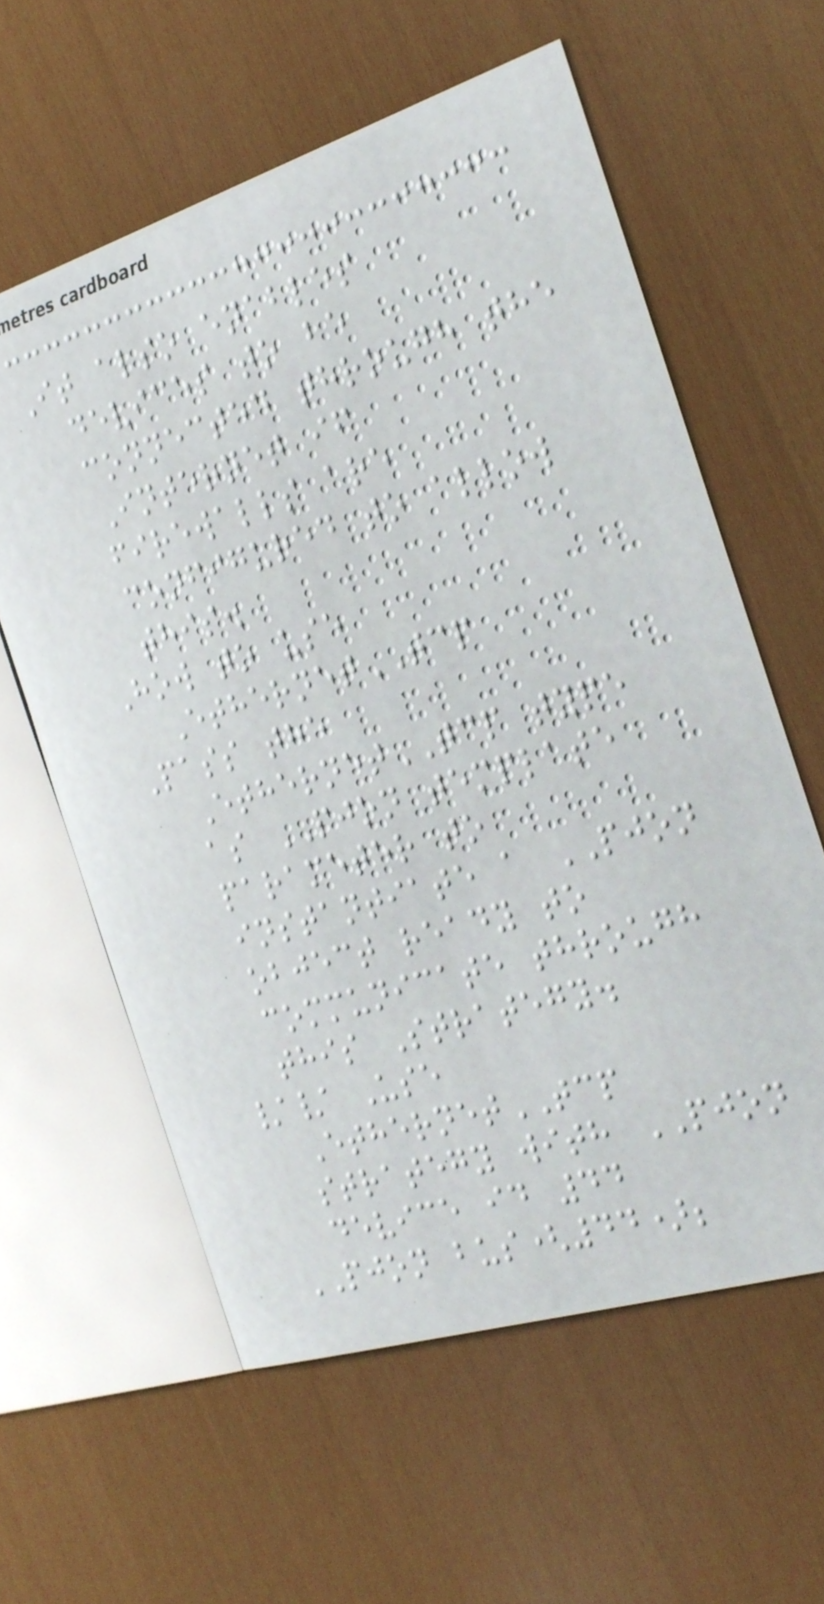It also enables
devices to be
connected through the
Internet if
firewalls are
configured to allow
this.
How to use
EthernetTCP
Pass the
EthernetTCP type
as PJON template
parameter to
instantiate a PJON
object ready to
communicate through
this Strategy.
// Use
EthernetTCP
strategy with PJON
device id 44
PJON bus(44);
